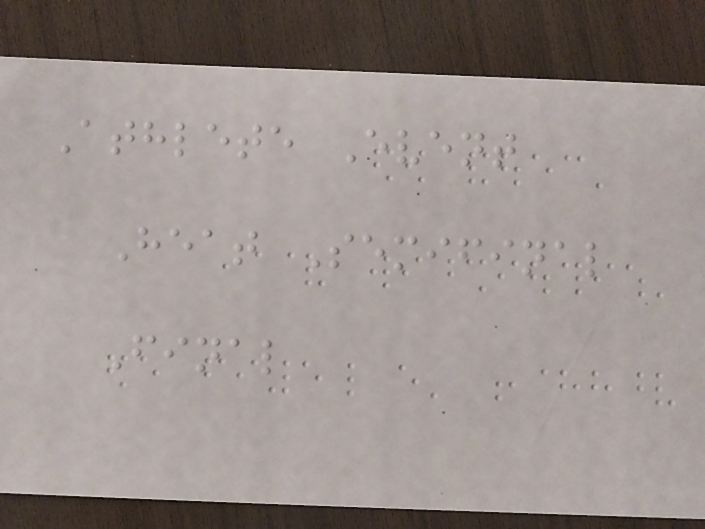Athlete Event
Heat Semifinal
Final
